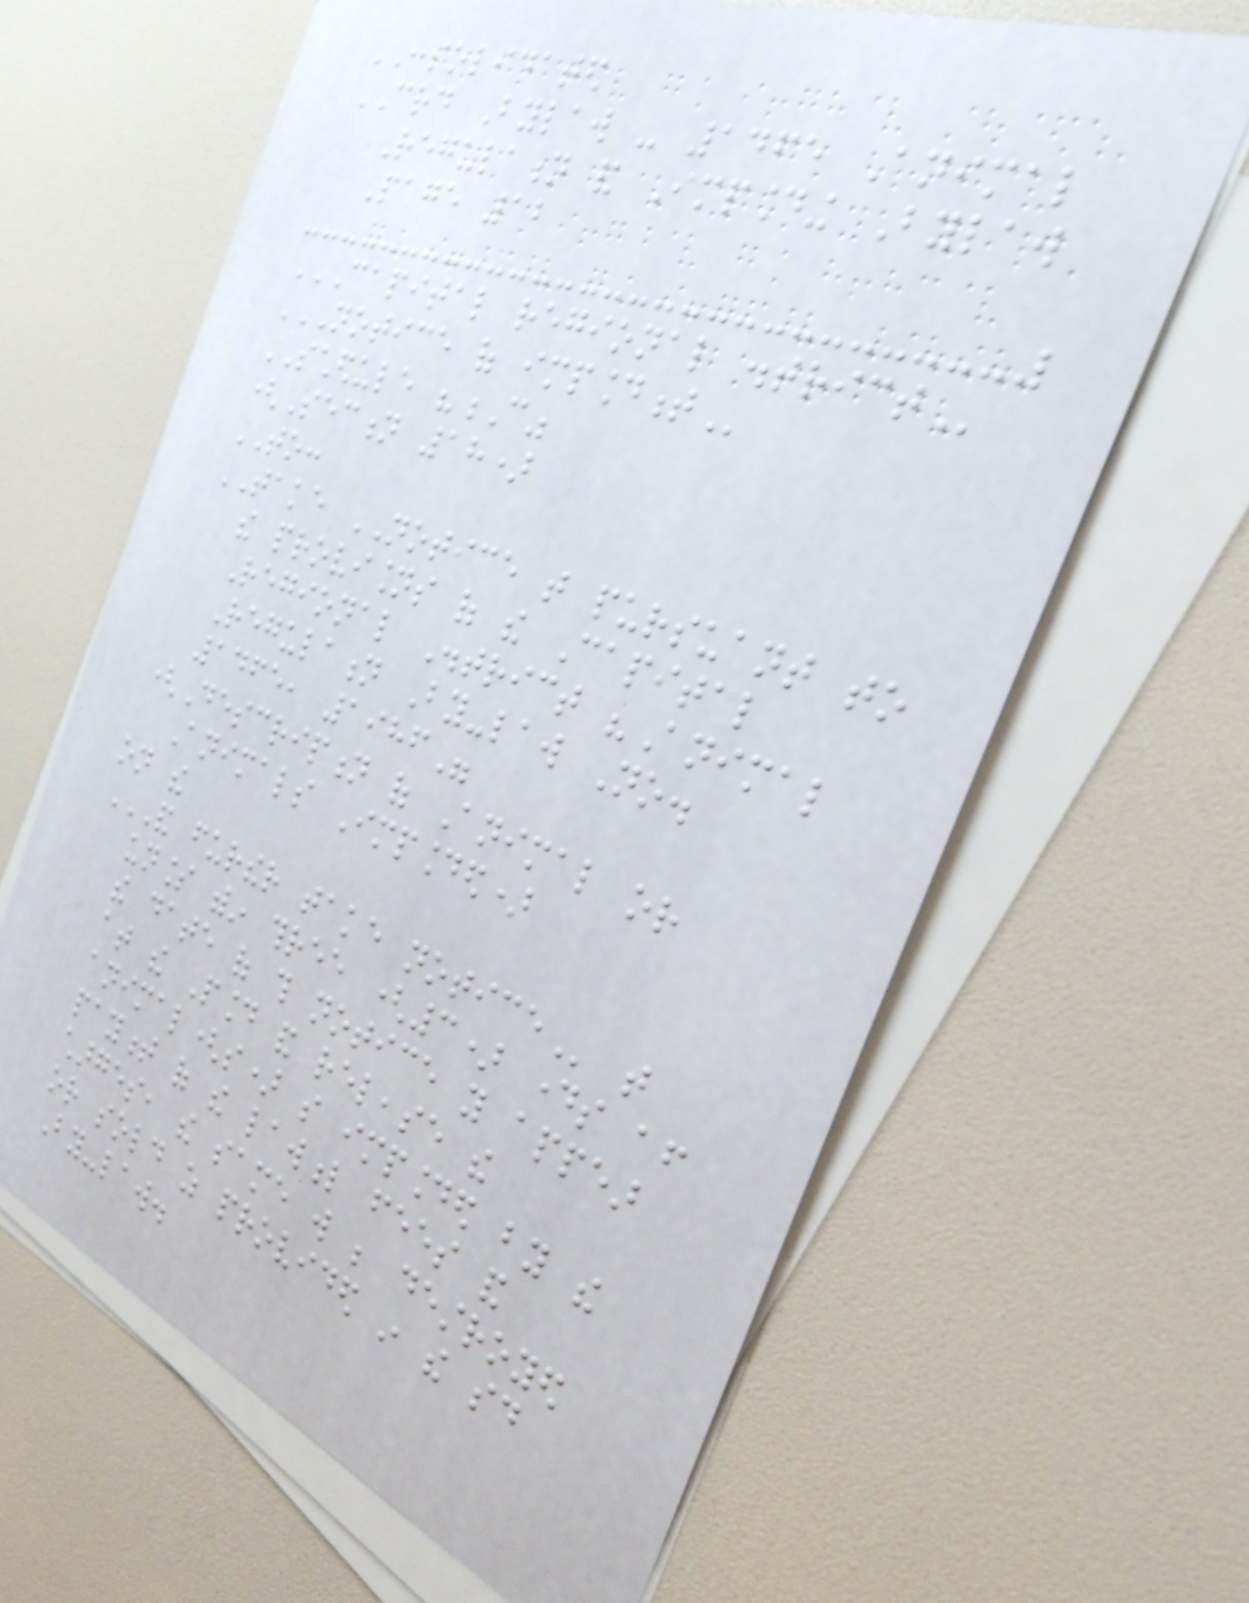CONSOLIDATED
CRD Bylaw - 1465 Animal
Regulation and Impounding Bylaw
Page 12
CAPITAL REGIONAL DISTRICT
NOTICE OF IMPOUNDMENT
SCHEDULE "C"
(Section 18)
TO:
TAKE NOTICE that pursuant to
the provisions of the Capital
Regional District "Animal
Regulation By-law No.
1465, 1986"
(Description of Animal or
Animals Impounded)
on the
AND FURTHER TAKE NOTICE that
unless within three (3) days after
the date of this notice you appear
at the Pound and release the
animal(s) so impounded by the
payment of the lawful fees and
charges, the same will be destroyed
or sold as provided in the said
By-law.
